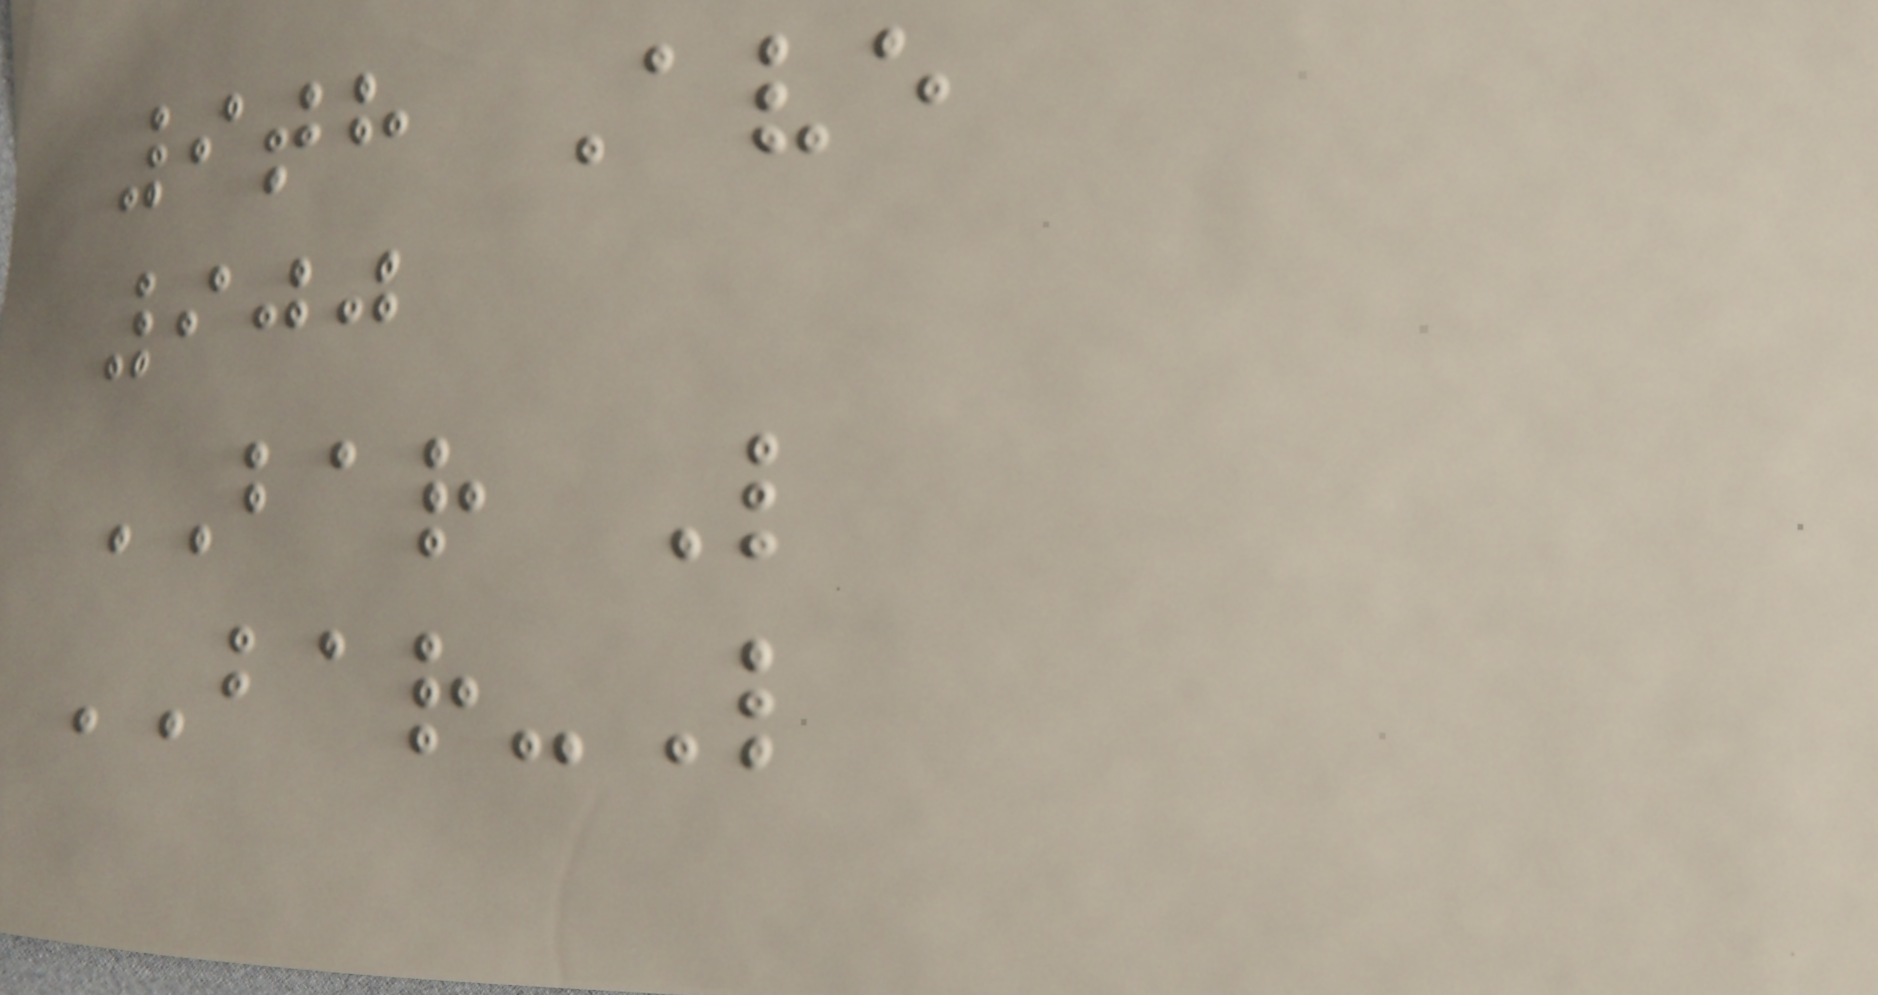9th Ave
900
BAR L
BAR-L
